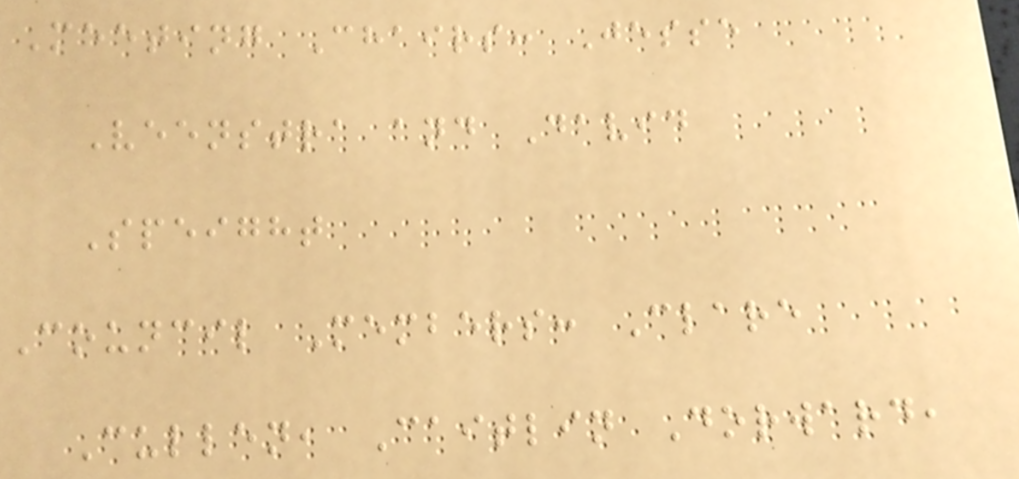Meeting Chairs: Jesse
Veenstra and David
Speight
Council Members: Clare
Cullen, Caitlin Dorward,
